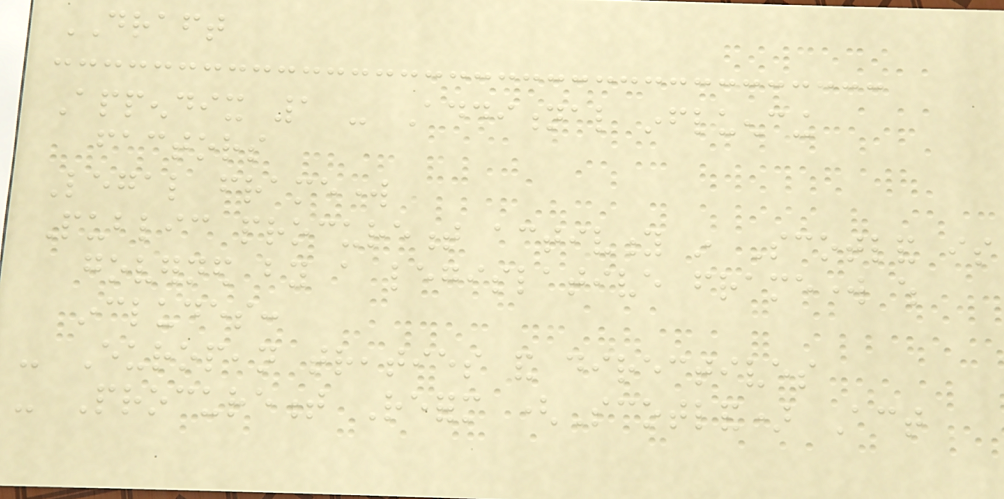DRAFT
Appendix 1 - Additional influencing
factors
Legal framework
Public procurement activity in Scotland is
governed by a legislative framework which
includes:
- European treaties and directives
- Procurement Reform (Scotland) Act
